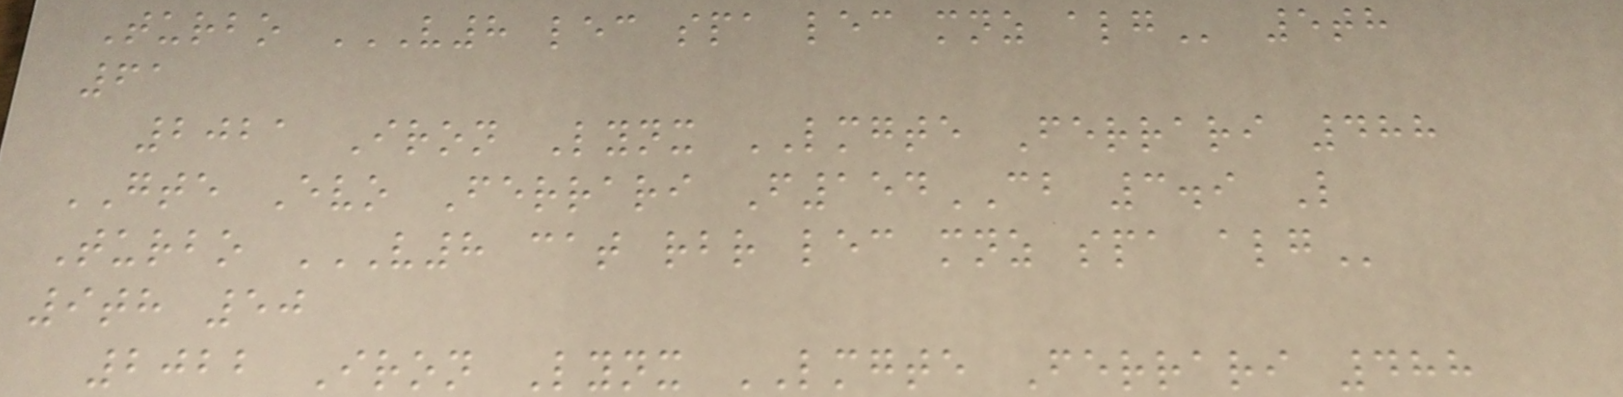Turbo V8 LEC SPA LEC MNZ ALG 5th
61
2021 Iron Lynx LMGTE Ferrari 488
GTE Evo Ferrari F154CB 3.9 L
Turbo V8 CAT RBR LEC MNZ SPA ALG
9th 50
2022 Iron Lynx LMGTE Ferrari 488
